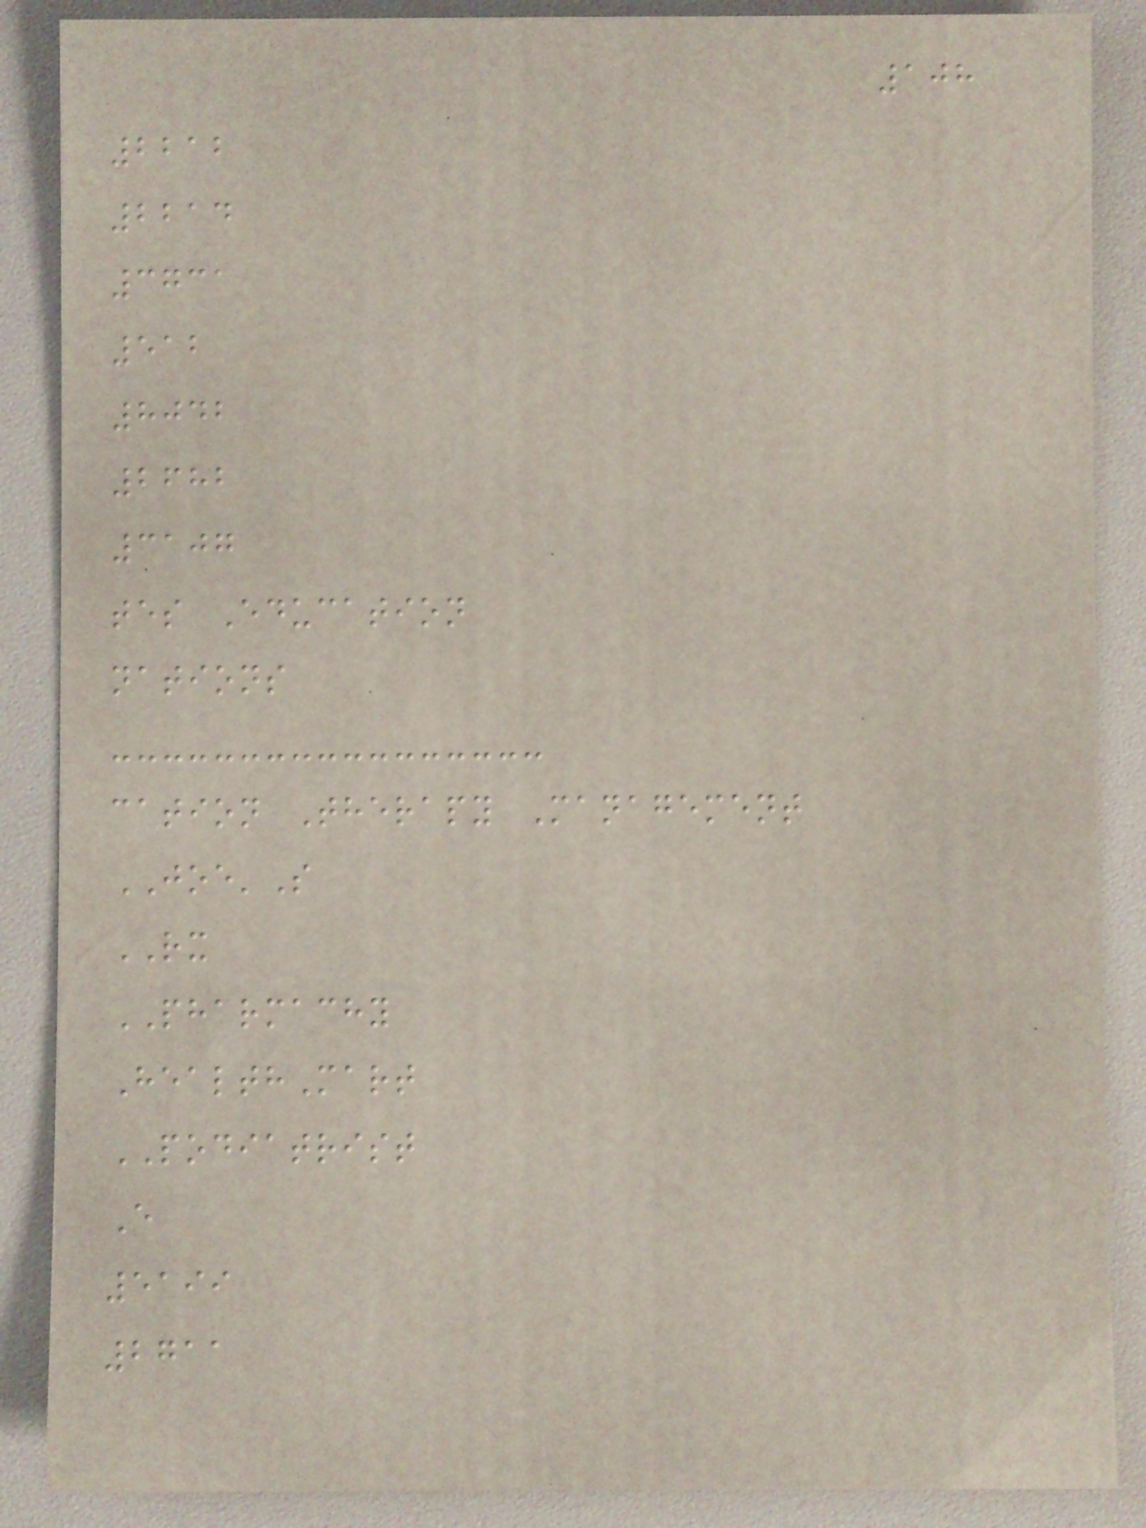108
2212
2214
3731
512
8042
2682
3107
tes Education
nations
cation Therapy Management
JOE'S
RX
PHARMACHY
HealthMart
PODIATRIST
E
5199
2711
